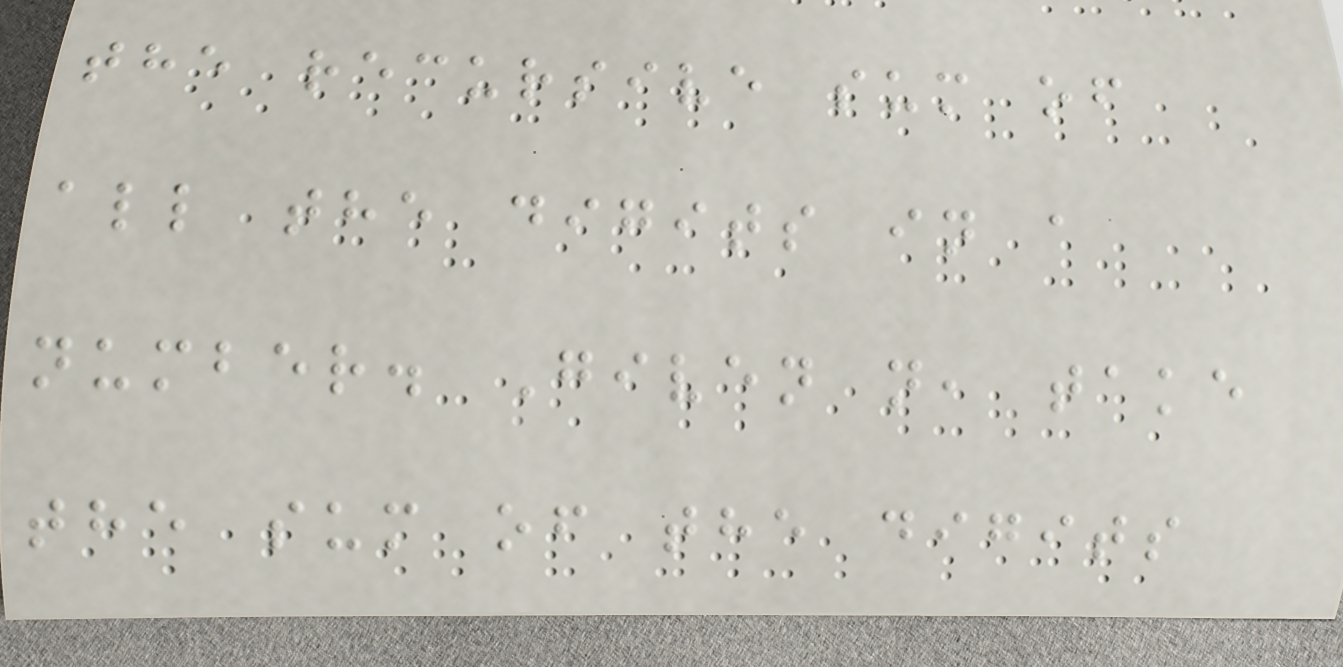the recursive sum of
all the digits in a
number. Given n, take
the sum of the digits
